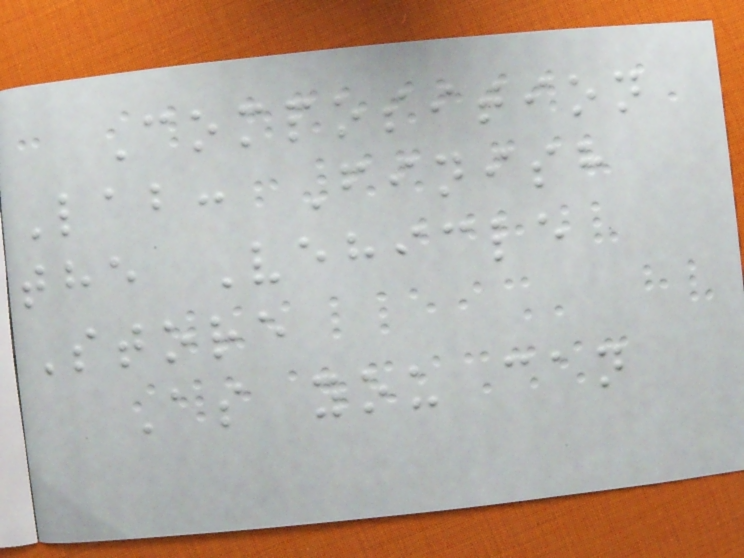Composition
Lab: Finish
the Vehicle
Store
As you can
